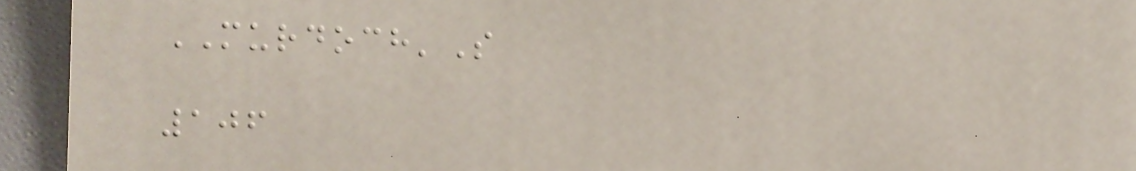MURDOCH'S
106
